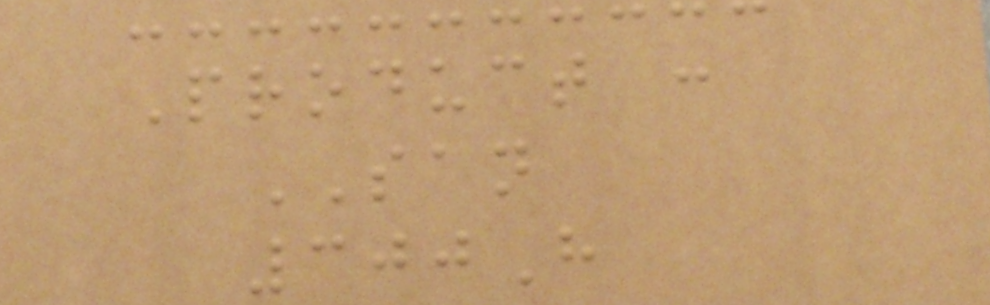Product :
SAN
300H
